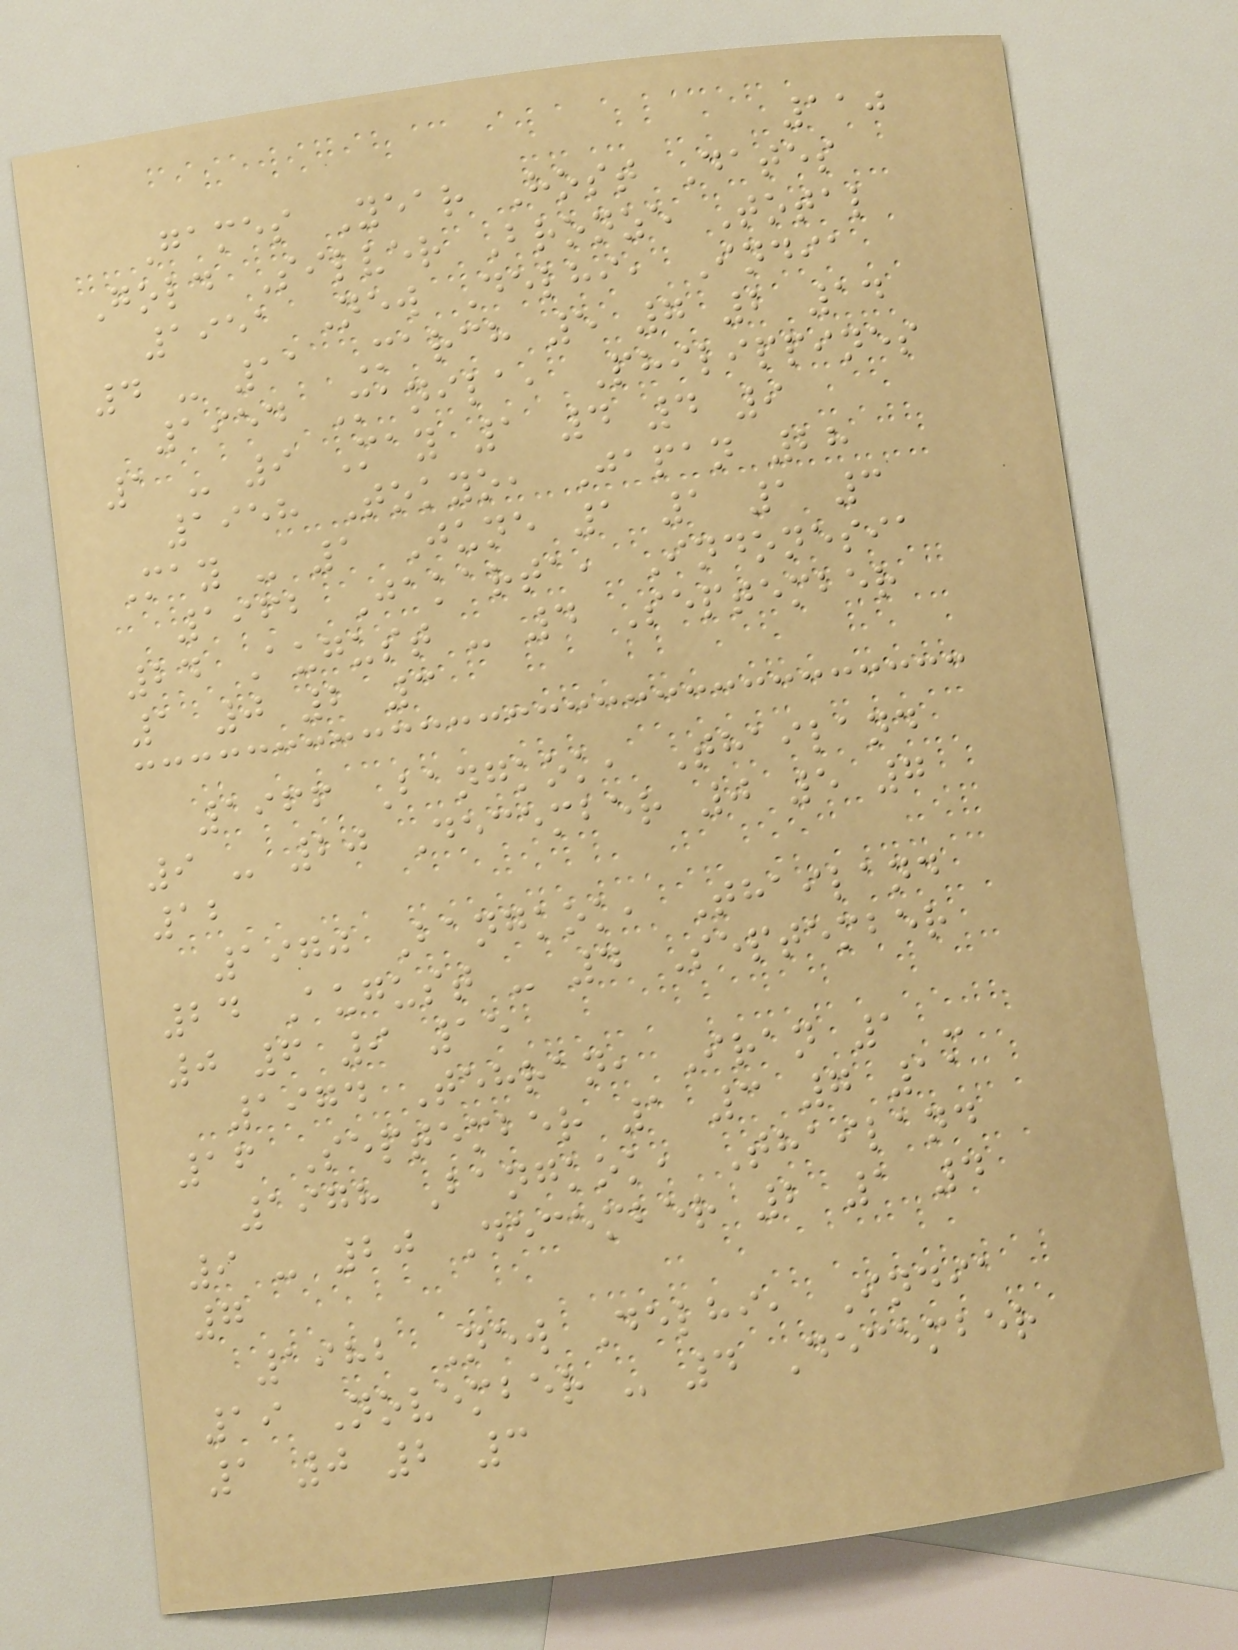110
Games Year Host Dates
Gold Silver Bronze Total
1951 New Delhi, India
4 - 11 March 5 7 2 14
1954 Manila, Philippines
1 - 9 May 1 4 4 9
1958 Tokyo, Japan 28
May - 1 June 1 1 1 3
1962 Jakarta, Indonesia
24 August - 4 September
1 0 2 3
1966 Bangkok, Thailand
9 - 20 December 0 5 7
12
1970 Bangkok, Thailand
24 August - 4 September
0 6 9 15
1974 Tehran, Iran 1 -
16 September 1 3 7 11
1978 Bangkok, Thailand
9 - 20 December 2 1 4
7
1982 New Delhi, India
19 November - 4 December
1 0 2 3
